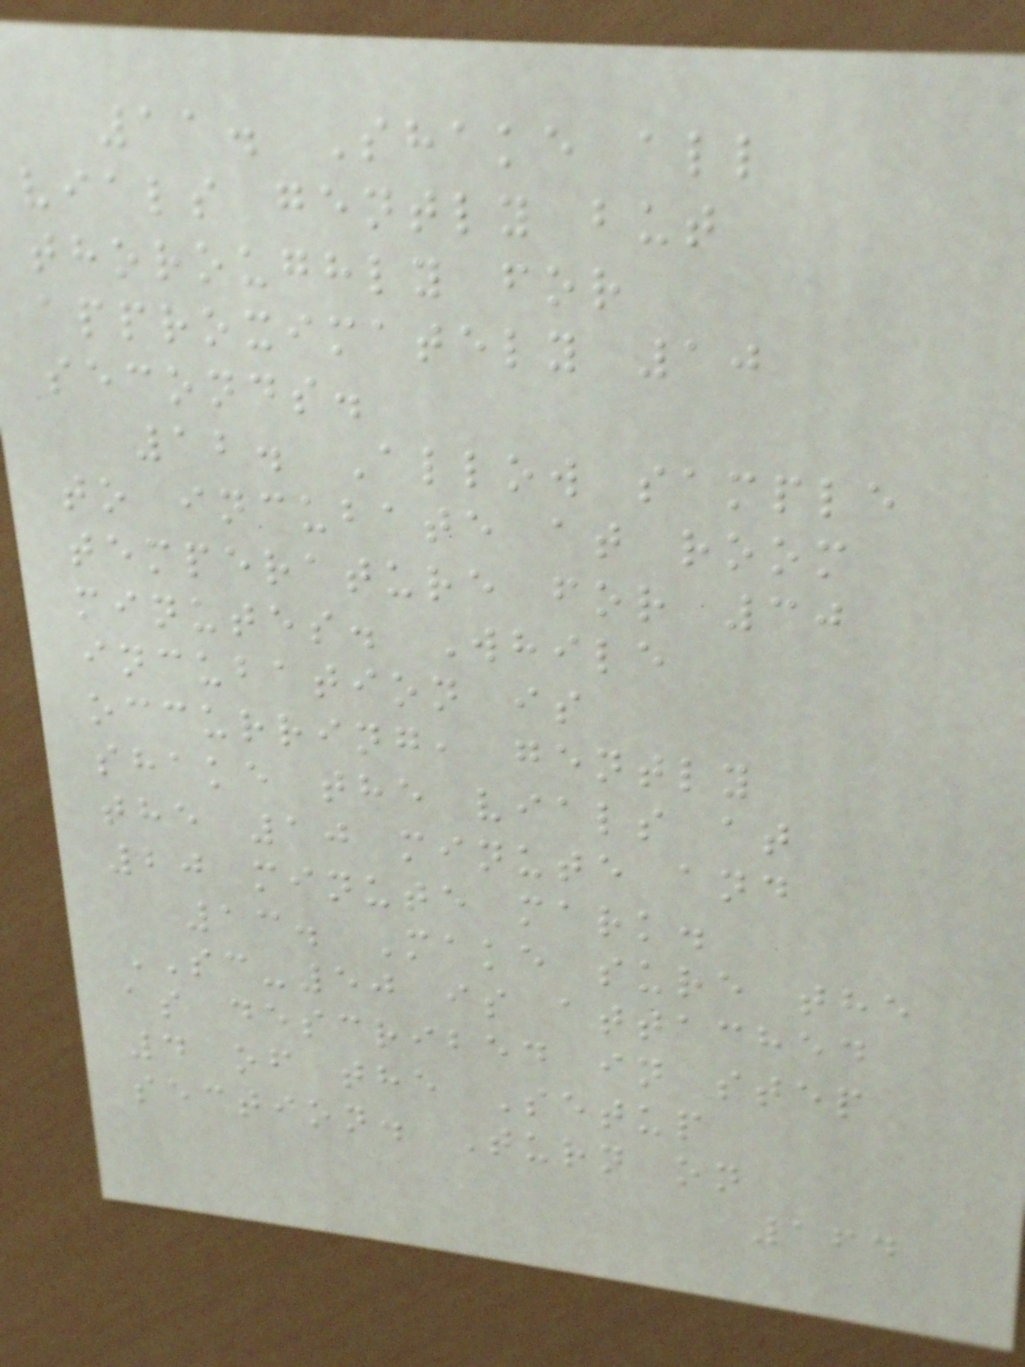11. Shake all
vials gently but
thoroughly for
approximately 10
seconds.
12. Allow sample
to incubate at room
temperature for 30
minutes. While
incubation is
occurring, gently
shake the vials at
the 10 minute and
20 minute mark.
13. Make sure the
SC-50 is attached
as described in step
4 of the Setup
section. Turn on
164
